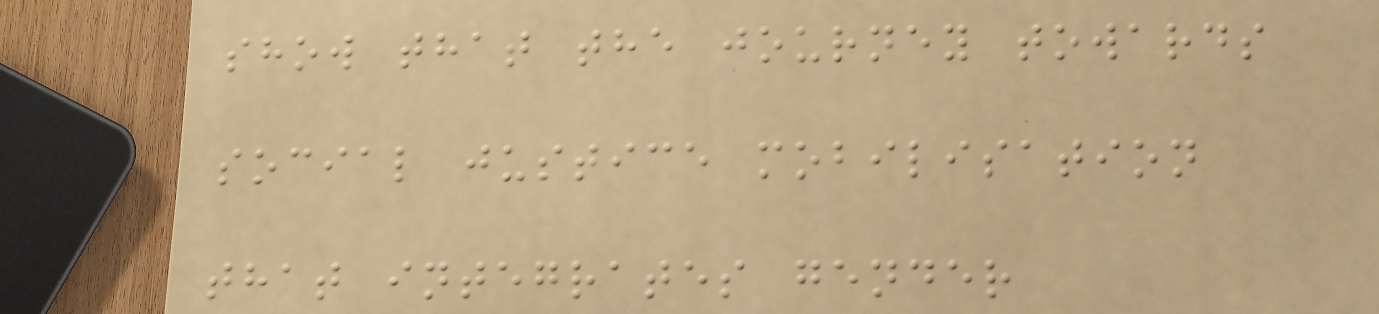show that the journey towards
social justice mobilisation
that integrates gender
